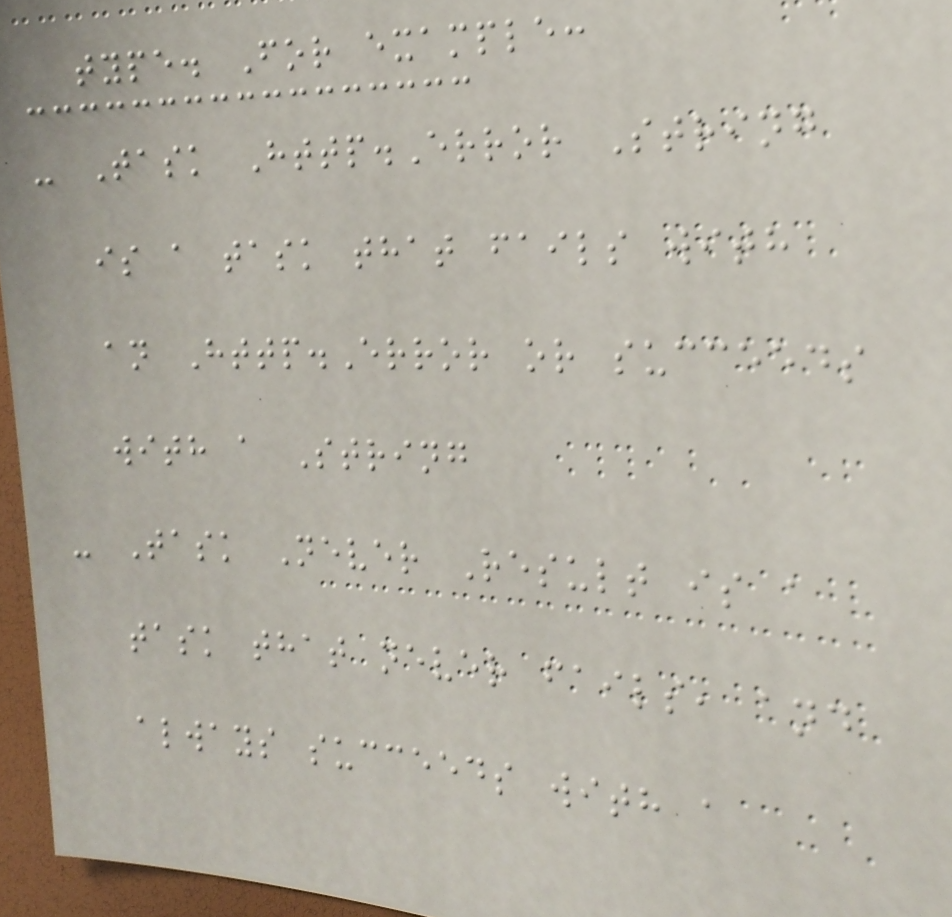type. For example:
- Task Http.Error String
is a task that fails with
an Http.Error or succeeds
with a String
- Task Never Result is a
task that never fails, and
always succeeds with a
